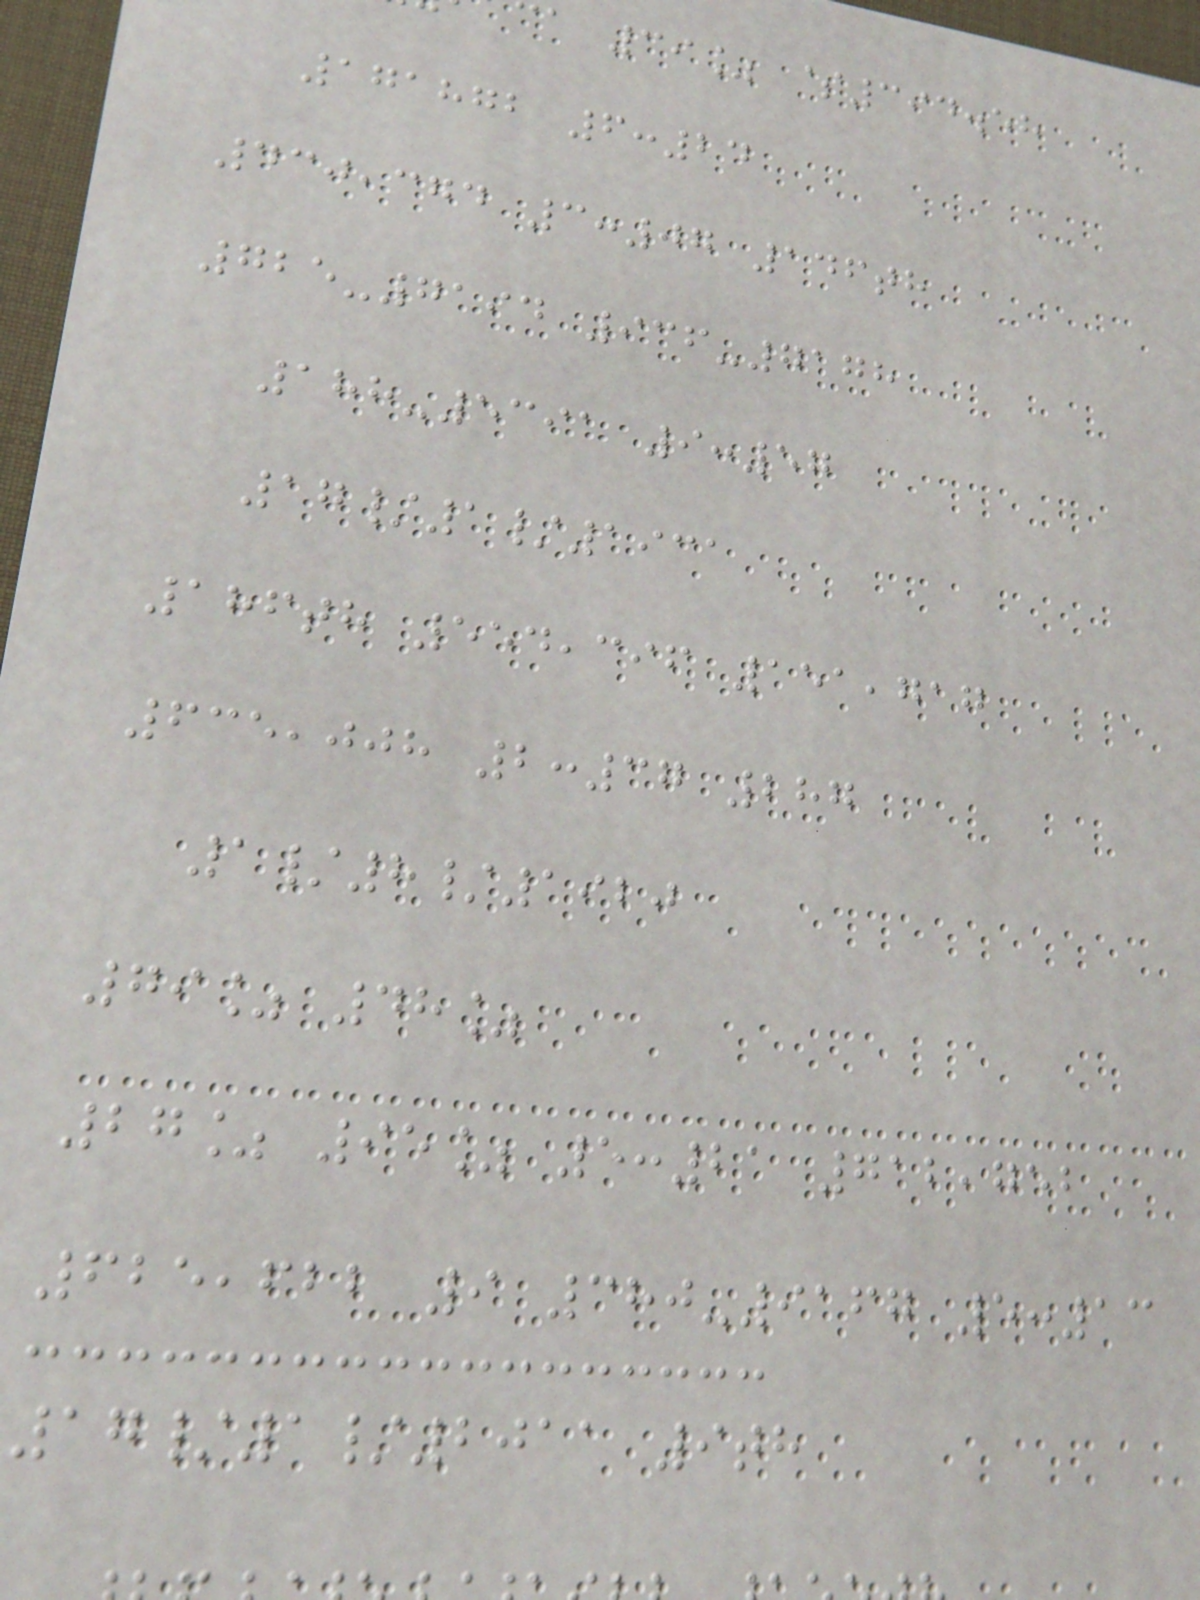a 39% $394.58
171872 6:24
430,374 3:07 146th
725-7194 936-7178
188-5391 9:57
17/1/1931
186th 554,396 151,717
635,008 2:37 287
1/8/1920
79% 48%
27% 95% 5:21 712,752
625,622 9 380-9167 5:13
17/1/2011 9th
